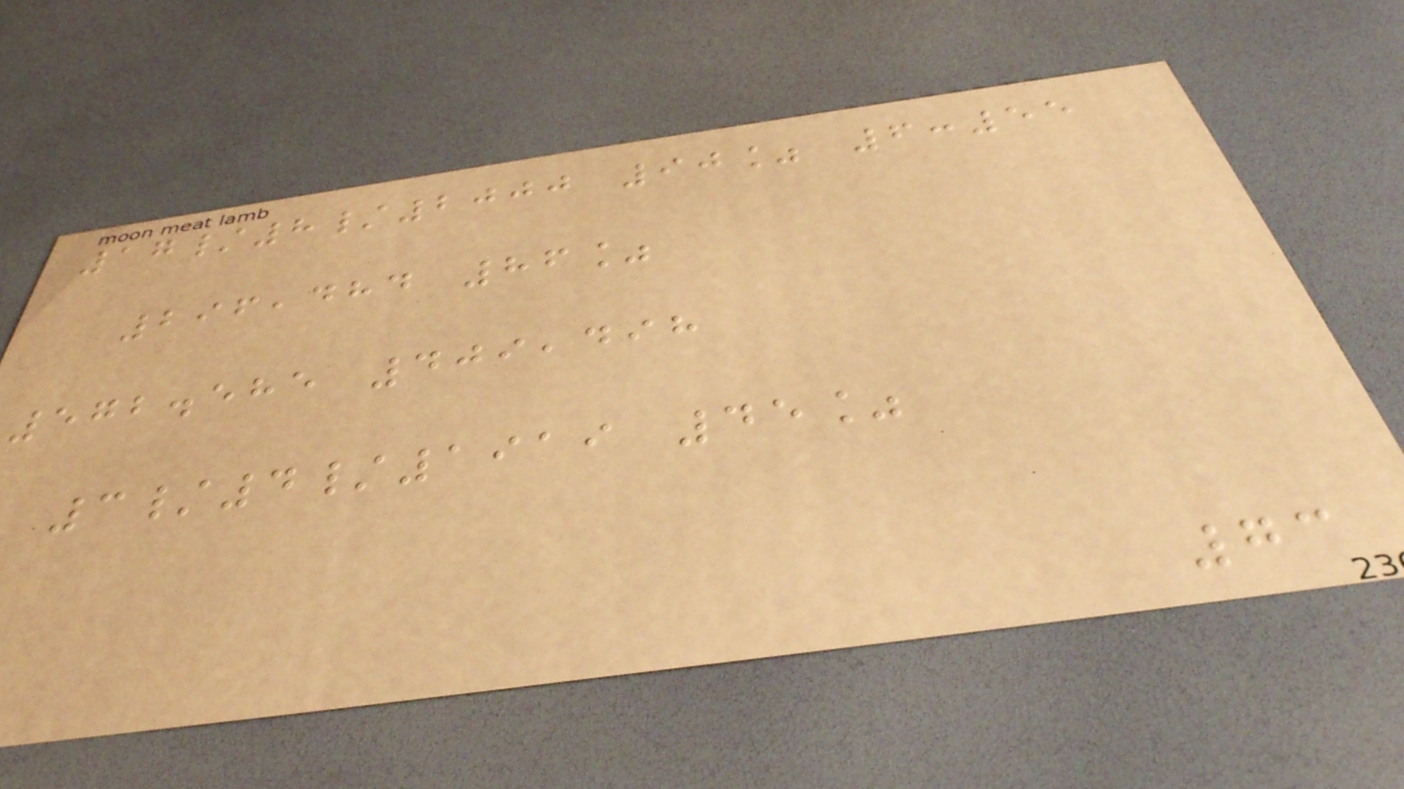17/8/2000 90% 6:55
296,484 86%
572.585 409,498
3/4/1919 45%
73
